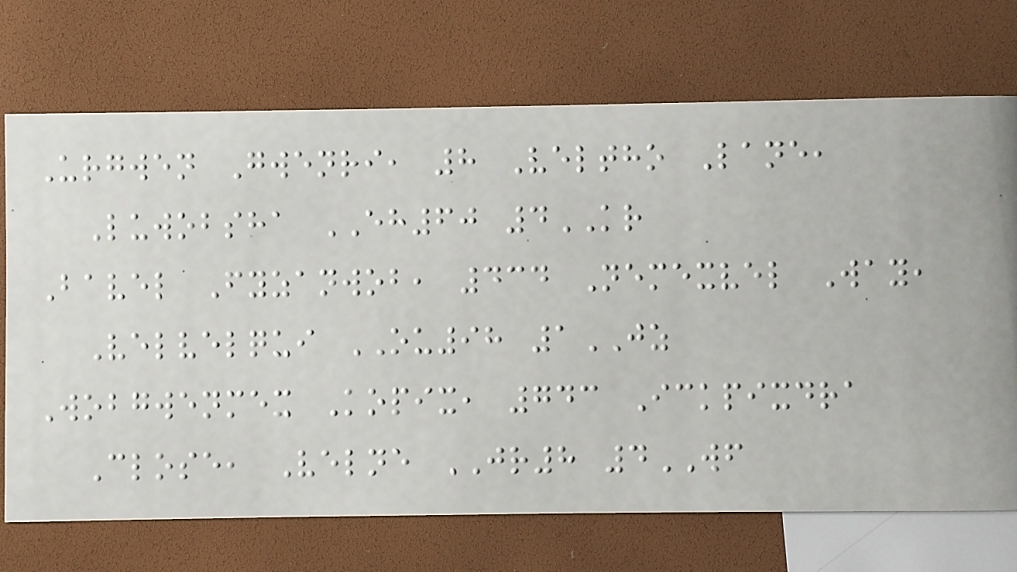Urgwen Gwenri, 8 Veltho Lane,
Luwobsha EH60 4KR
Bavel Fyzanwob, 434 Nemexvel Way,
Velvelqui OU98 1JZ
Wobgwenmex Kopix, 743 Ickpixdra
Close, Velne JR8 4WF
